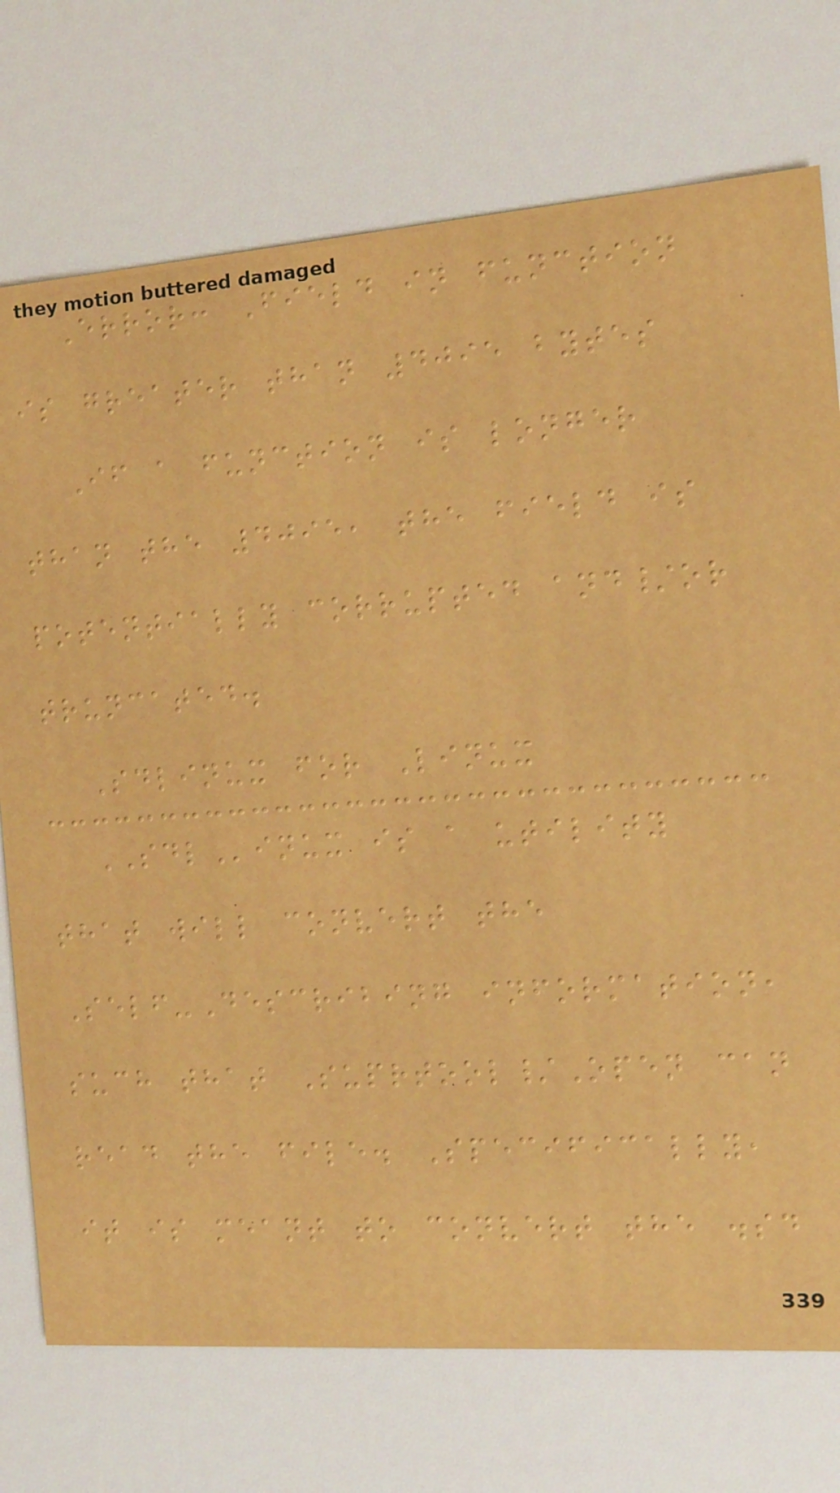Error: Field in function
is greater than 4095 bytes
If a function is longer
than the 4095, the field is
potentially corrupted and/or
truncated.
Sdlinux for Linux
SDLinux is a utility
that will convert the
Self-Describing information,
such that Suprtool/Open can
read the file. Specifically,
it is meant to convert the .sd
